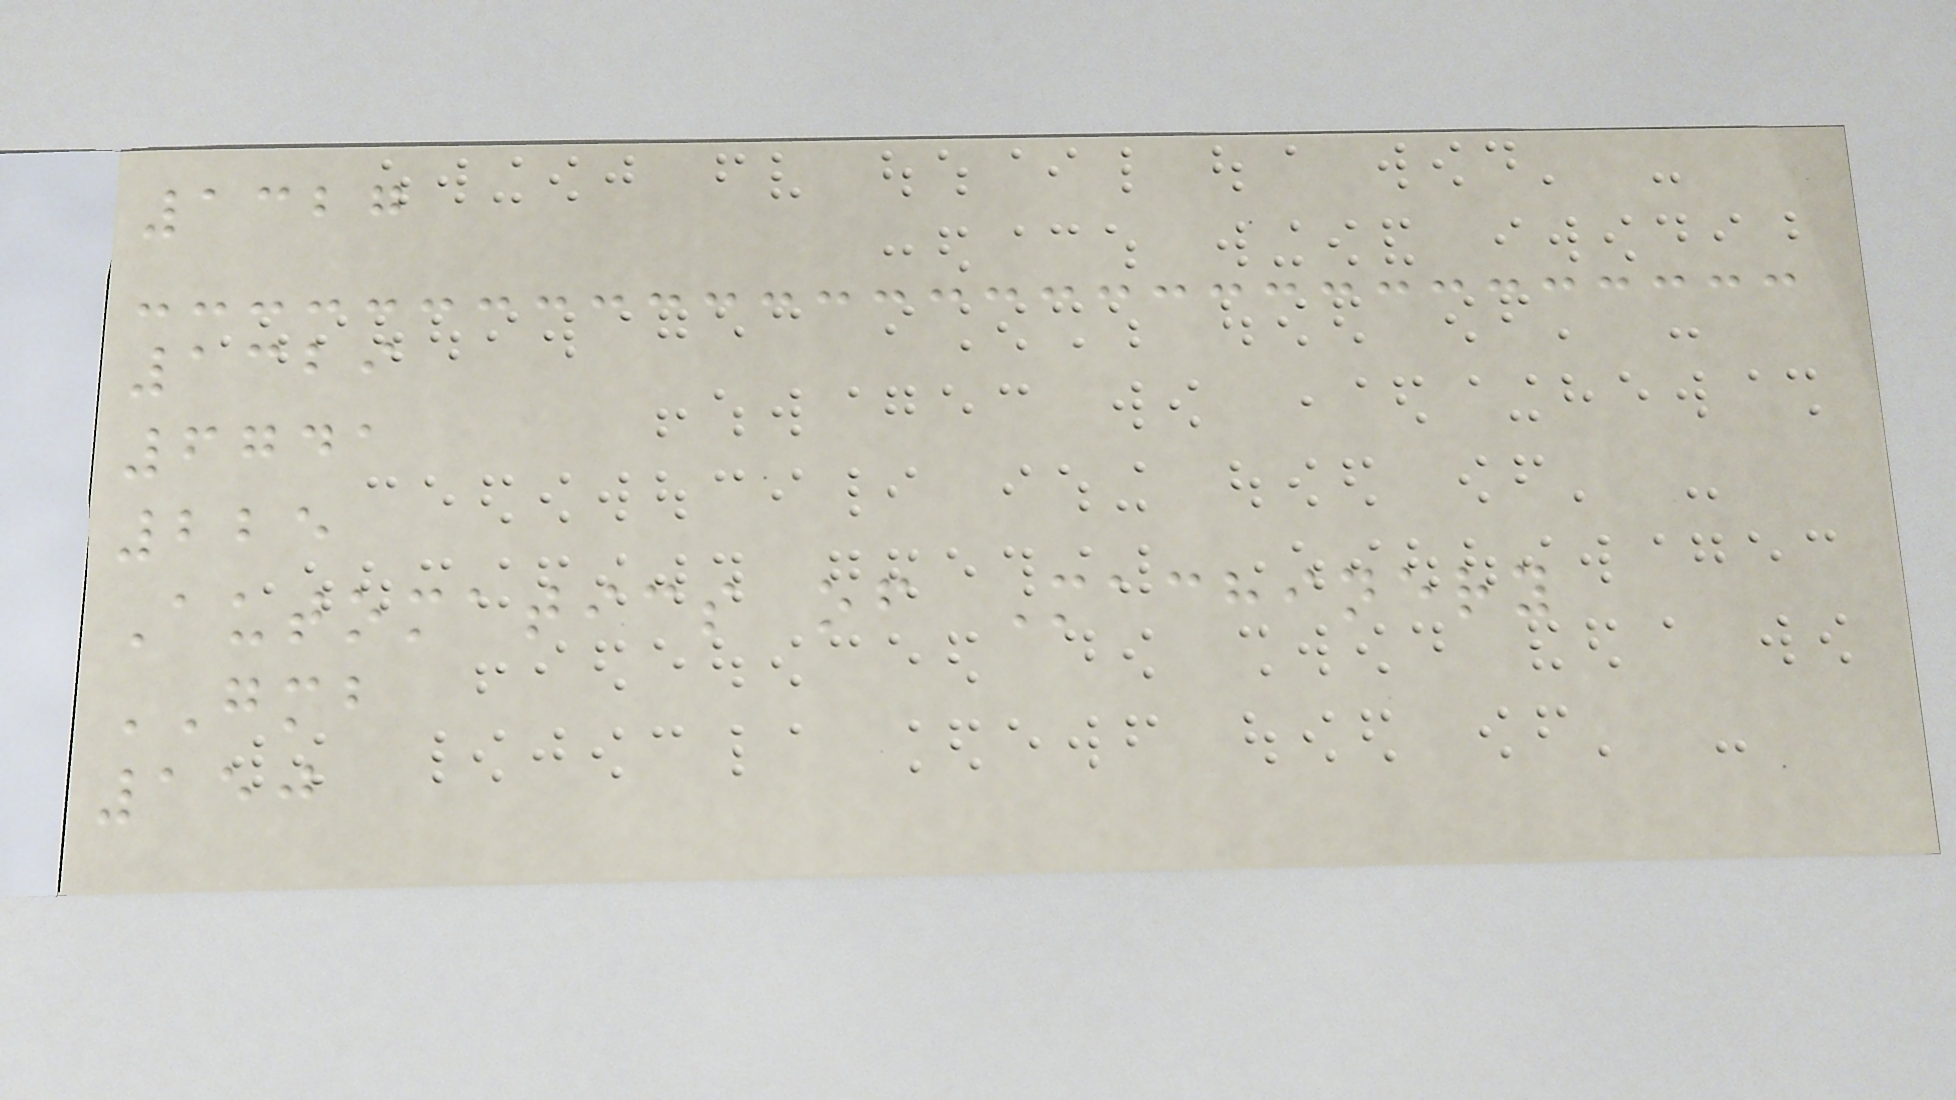1327
1329
6741
225
Automatics of Machinery
GMB
150
